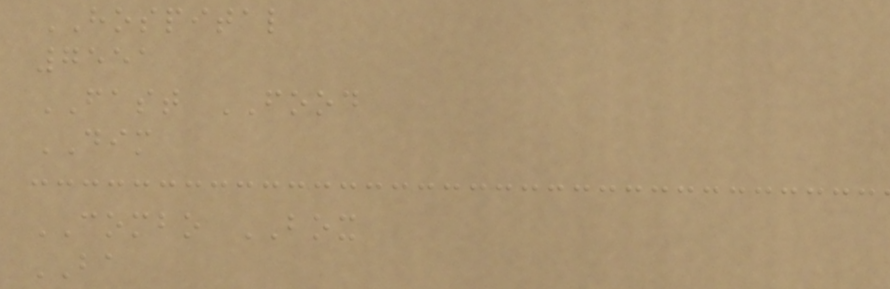HOSPITAL
7551
FAST FOOD
DIM
COMBO BOX
BA
